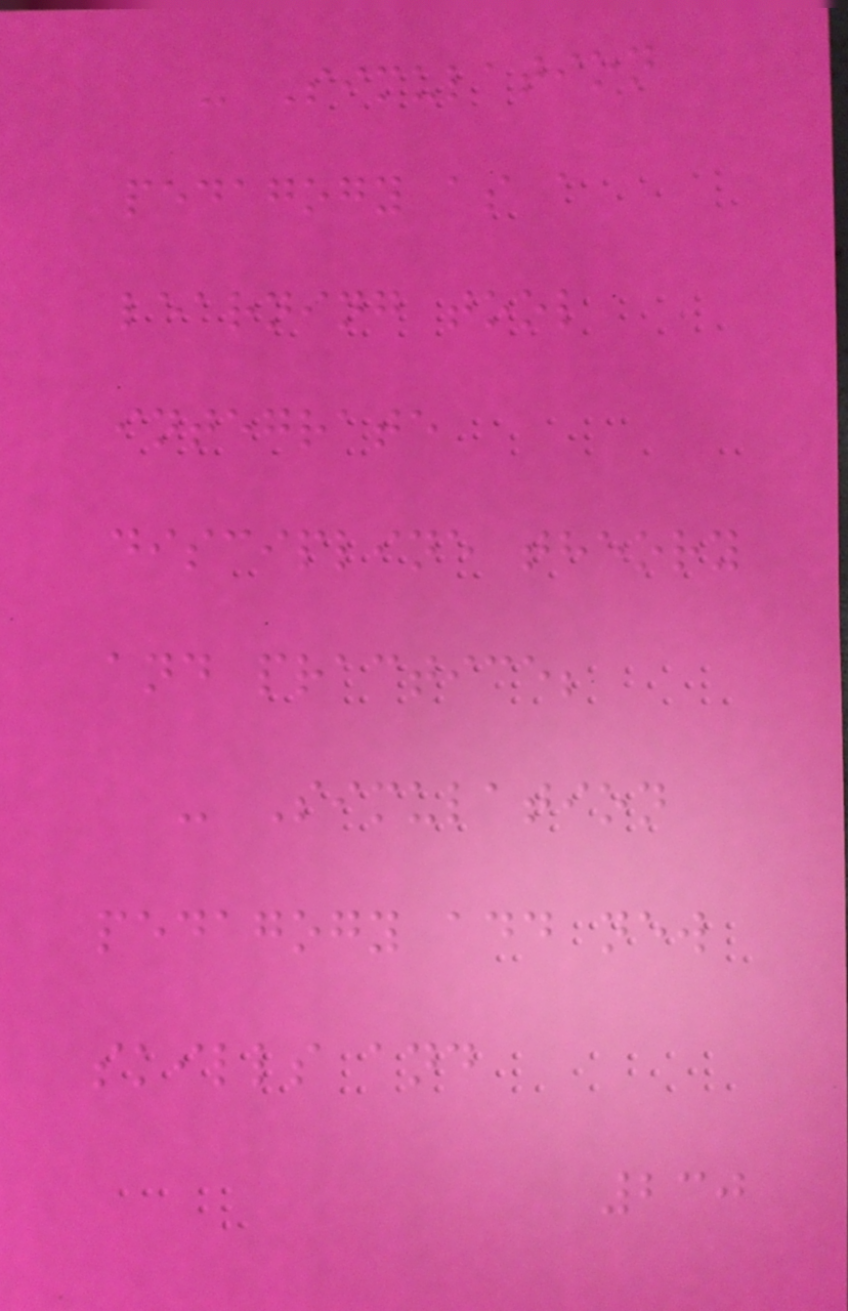- Simulation
pedagogy as a
learning tool
integrate
discipline theory
and practice;
- Simulation
pedagogy add new
skills and
230
